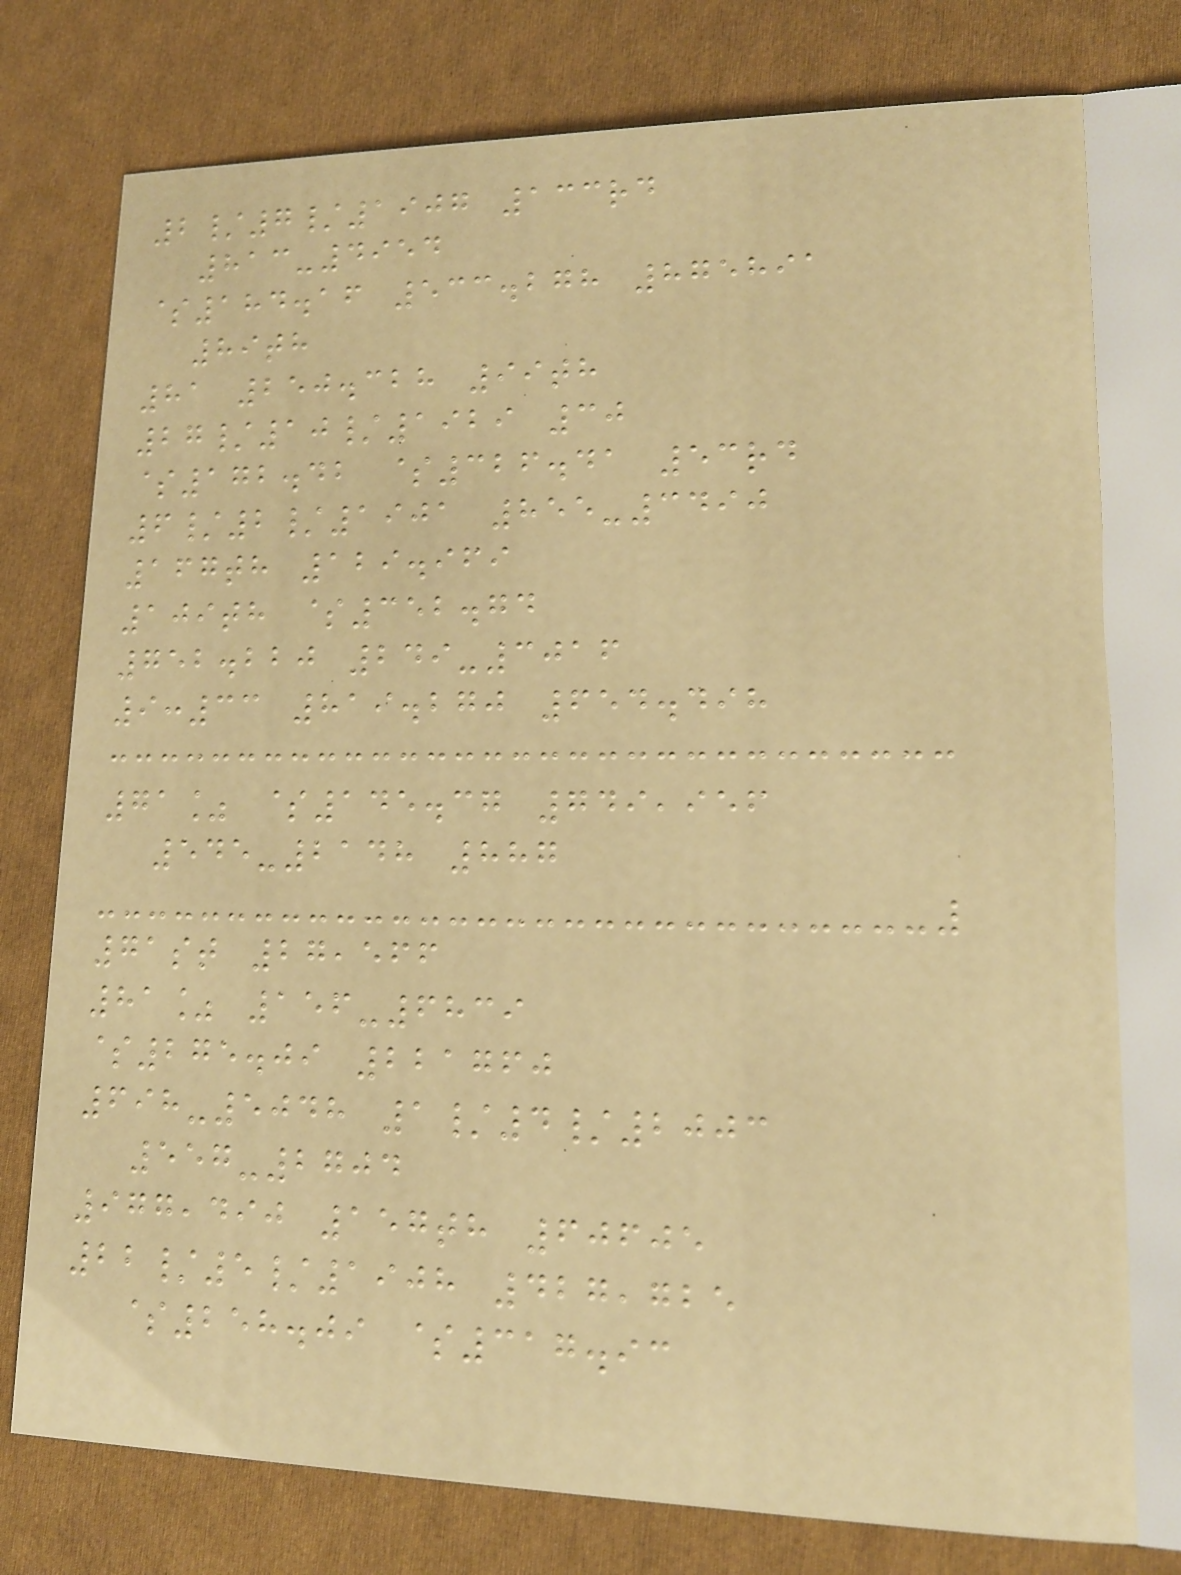2/7/1907 133rd
813-4954
$184.16 533.278 875891
89th
81 250.328 99th
27/10/1929 30
$172.42 $326.41 53rd
6/2/1901 855-3490
167th 129.969
109th $352.74
752.220 249-3016
9:33 819.270 654.498
71% $145.37 749,956
545-2148 887
71st 27,566
81% 156-6839
$275.09 221760
698-5048 1/4/2003
557-2704
977,490 157th 60605
22/5/1908 427,725
$258.09 $317.93
